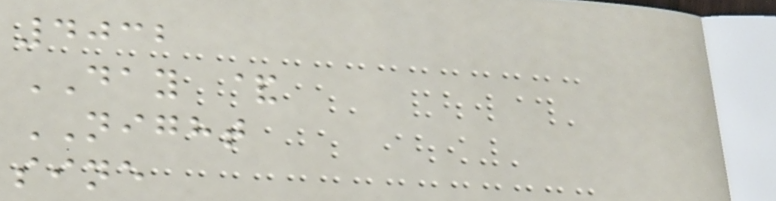4032
DAY &
NIGHT
sine
